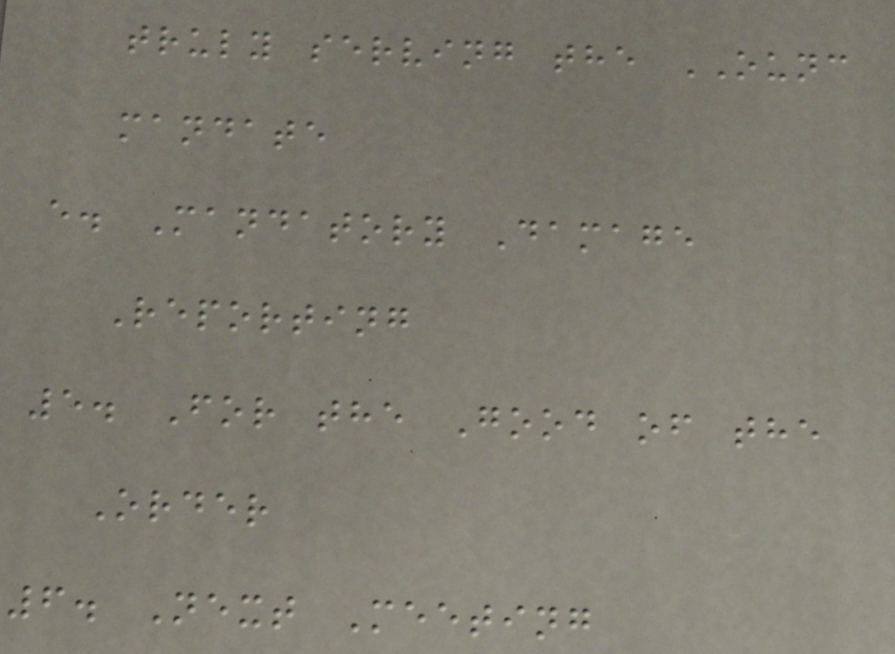truly serving the OUNC
mandate
e. Mandatory Damage
Reporting
5. For the Good of the
Order
6. Next Meeting
